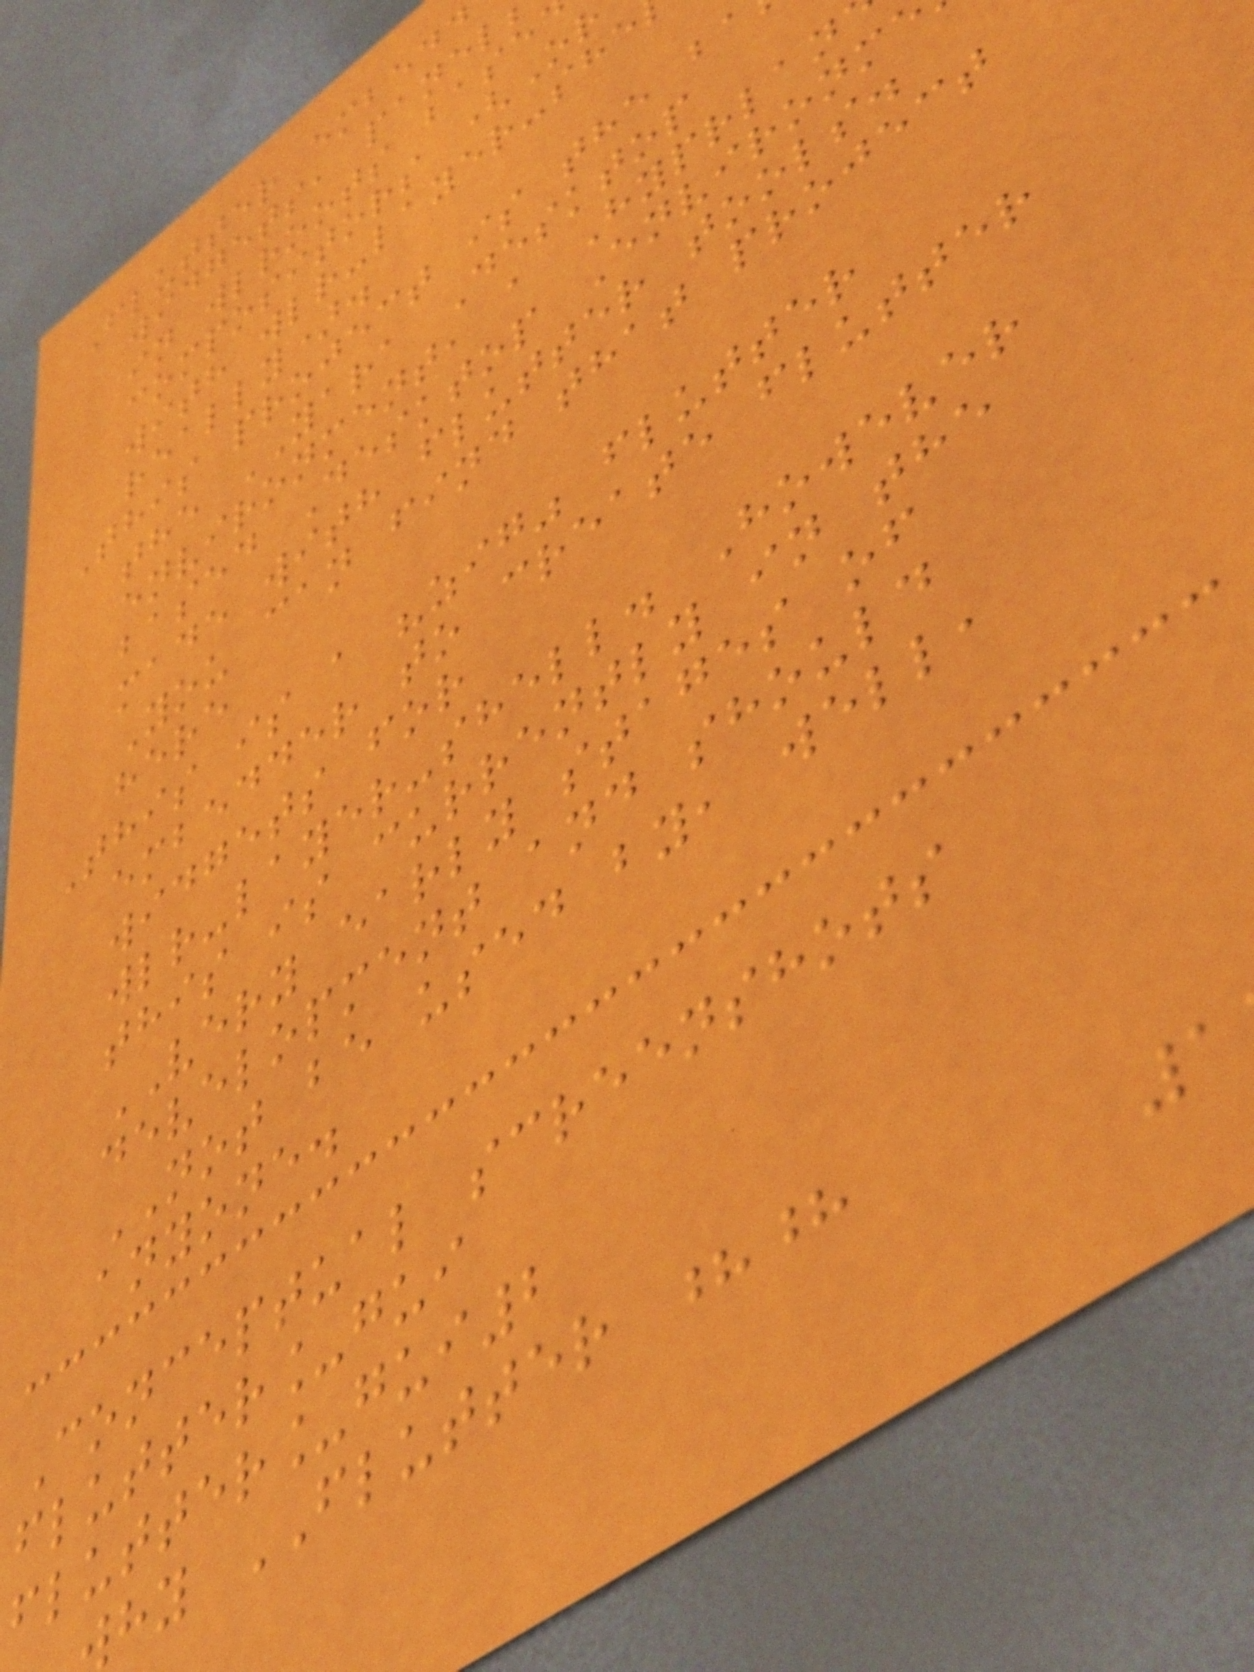Flutter embedd
widgets, panel
in wlroots base
compositors (Or
with wlr-layer-she
really).
This project is the b
the YARA Desktop
environment, a Hyprlan
based Desktop Environm
made with flutter tools.
You can find that project
here
This is a "zig" flutter
embedder to create flutter
widgets for
wlr-layer-shell. However
this is currently in the
VERY early stages of
development and should
NOT be used by, well,
anyone.
Conceptual screenshots
flutter_gui
flutter_gui2
hy FLUTTER ??
